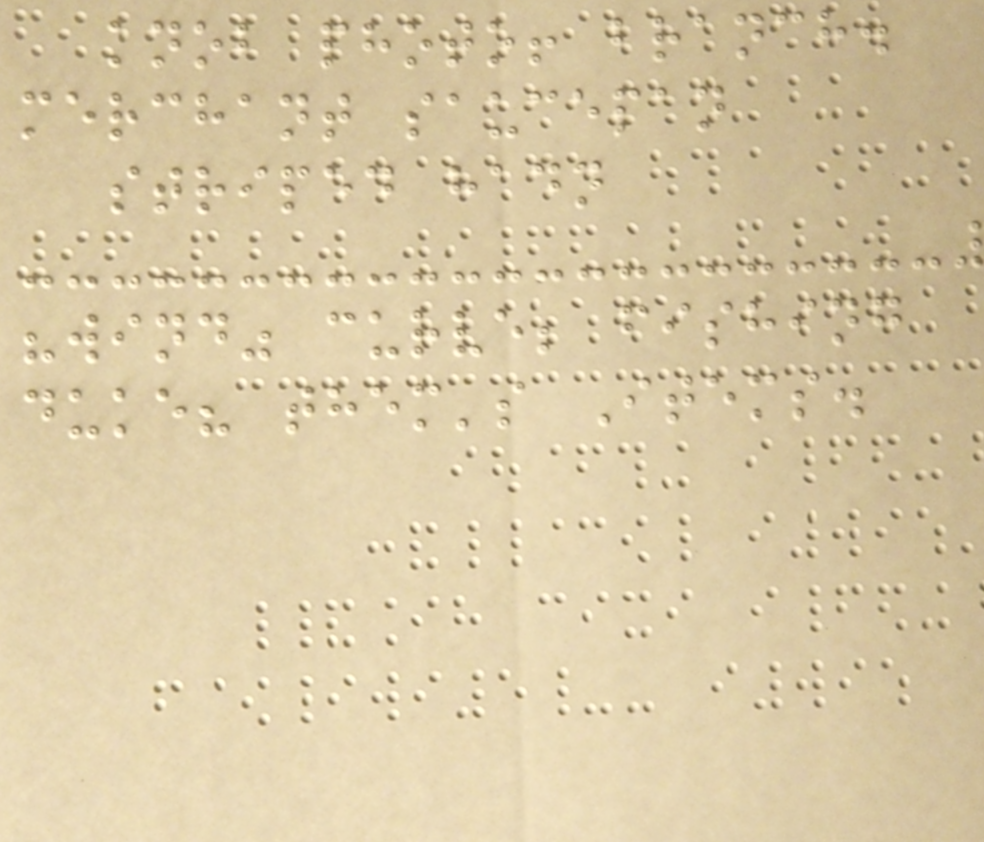knob photo! branch.
merchant saucepan
striped hadn
"wind" curve; fishing
duke? them's Items.
